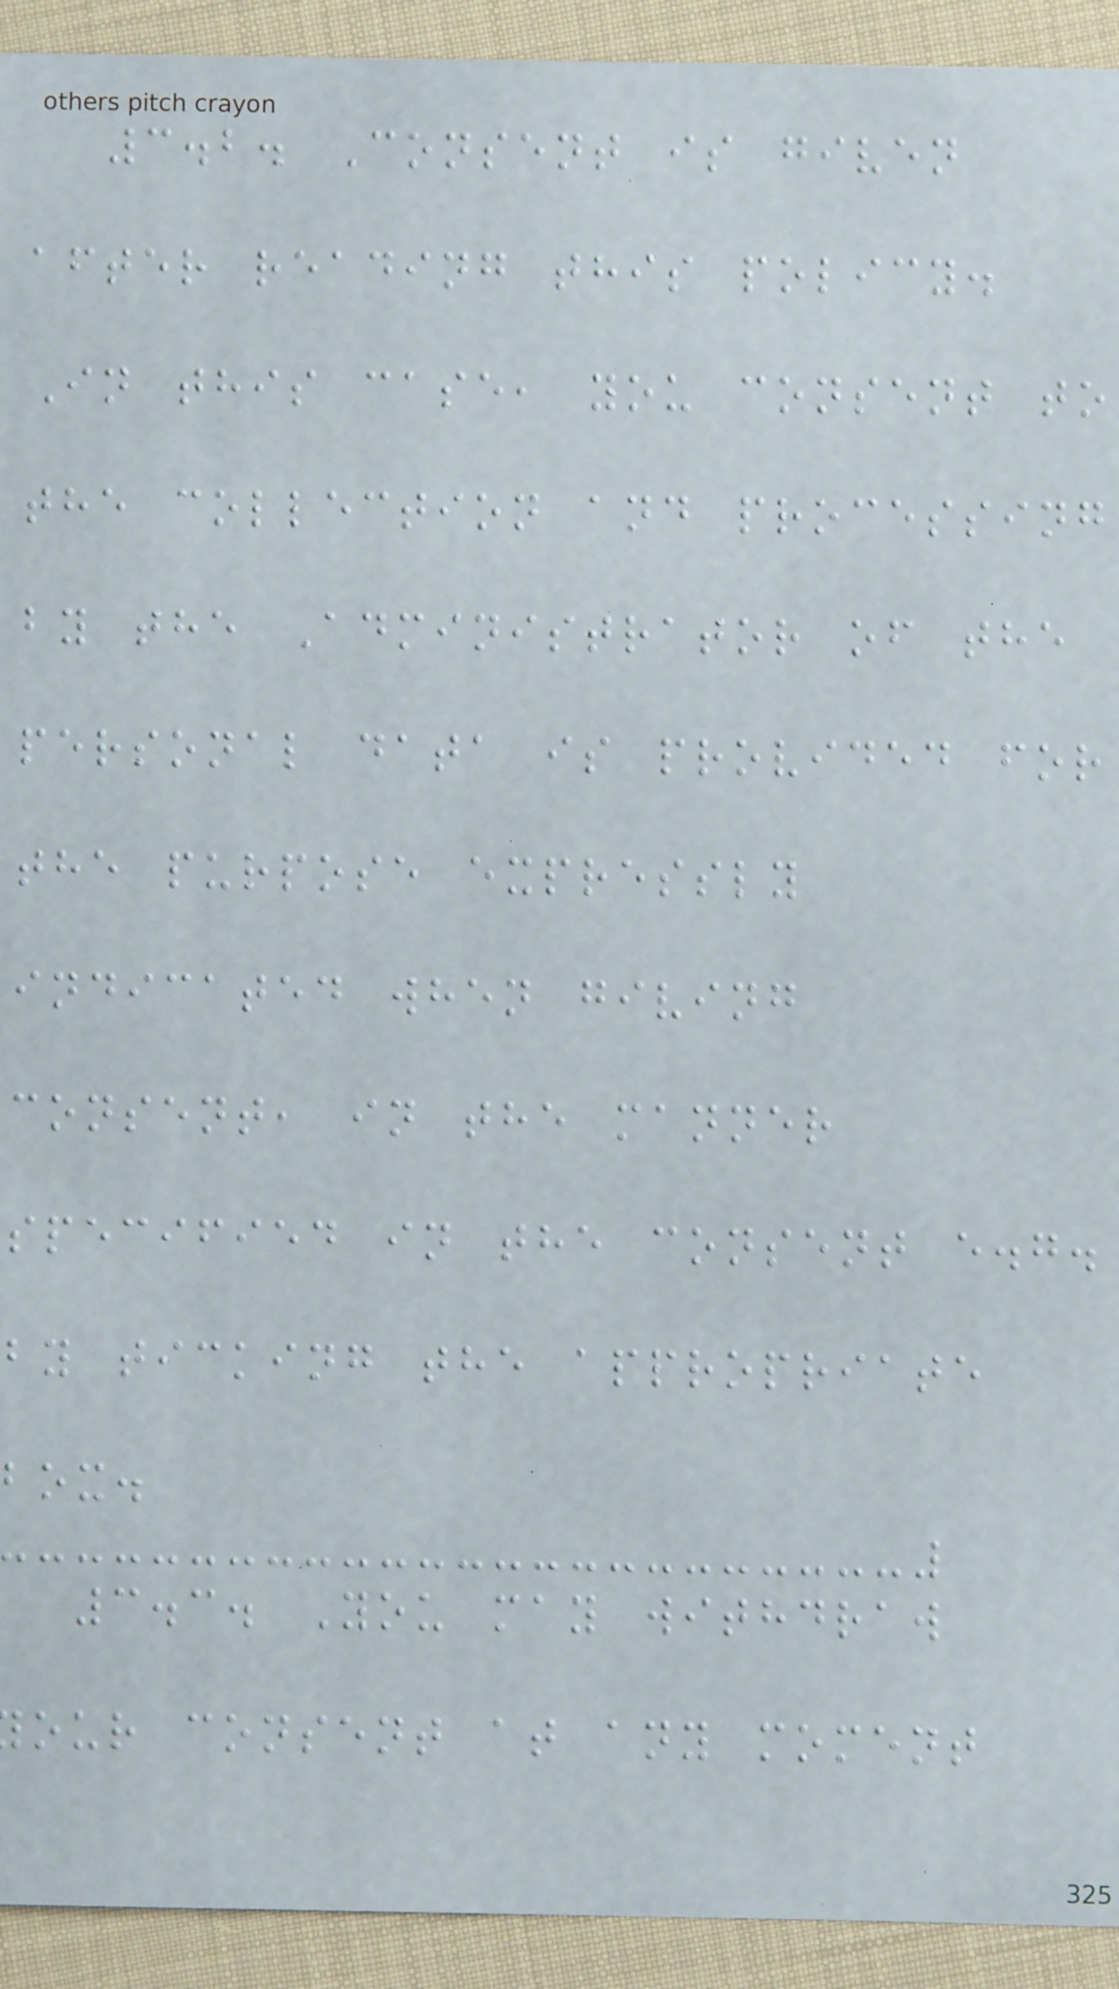3.2. Consent is given
after reading this policy.
In this case, you consent to
the collection and processing
by the Administrator of the
personal data is provided for
the purpose expressly
indicated when giving
consent, in the manner
specified in the consent e.g.
by ticking the appropriate
box.
3.3. You may withdraw
our consent at any moment
